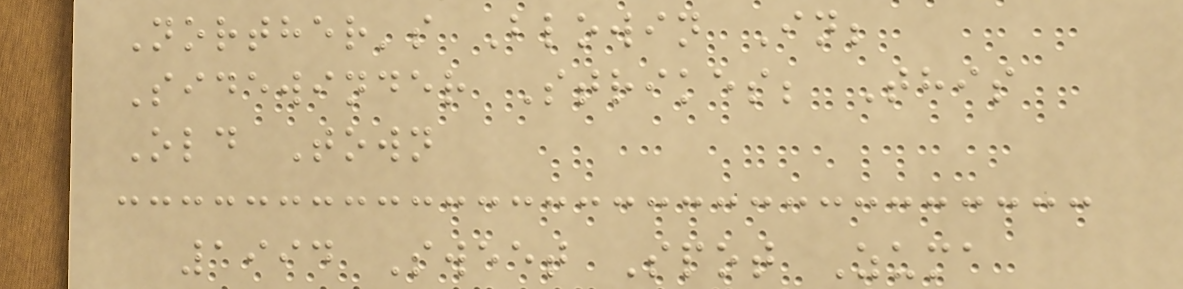Norther's Blowin In;
Sidewinder Strikes; This
Old Town
1994 Sweet Spot Zuma
